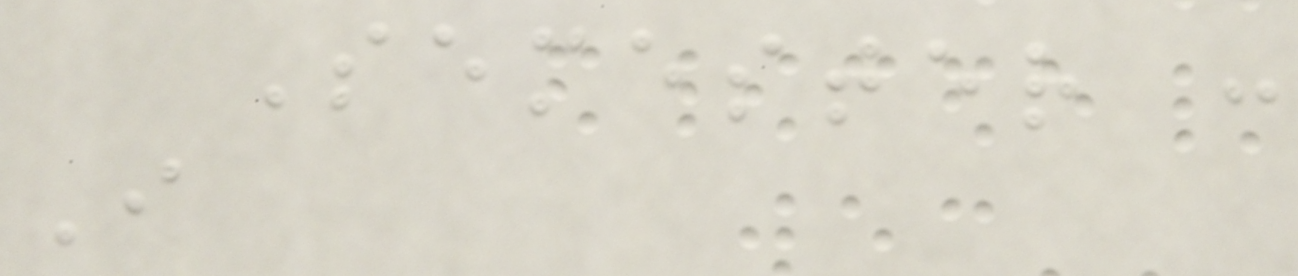Semester :
I
